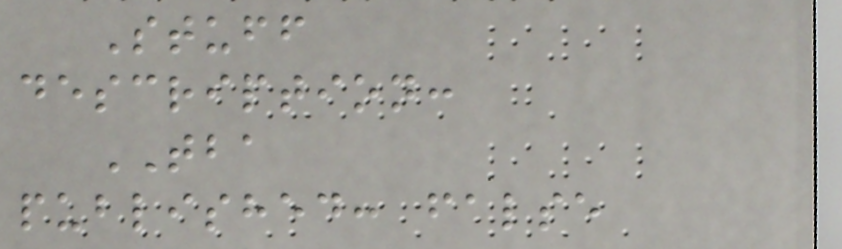Stuff
description:
TBA
published: false
